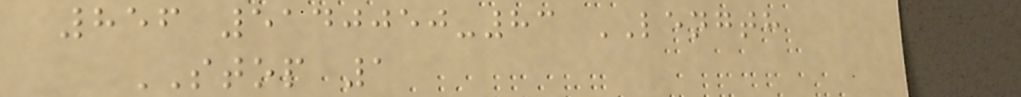856 5140050-83 LENGTH
STOP 1
